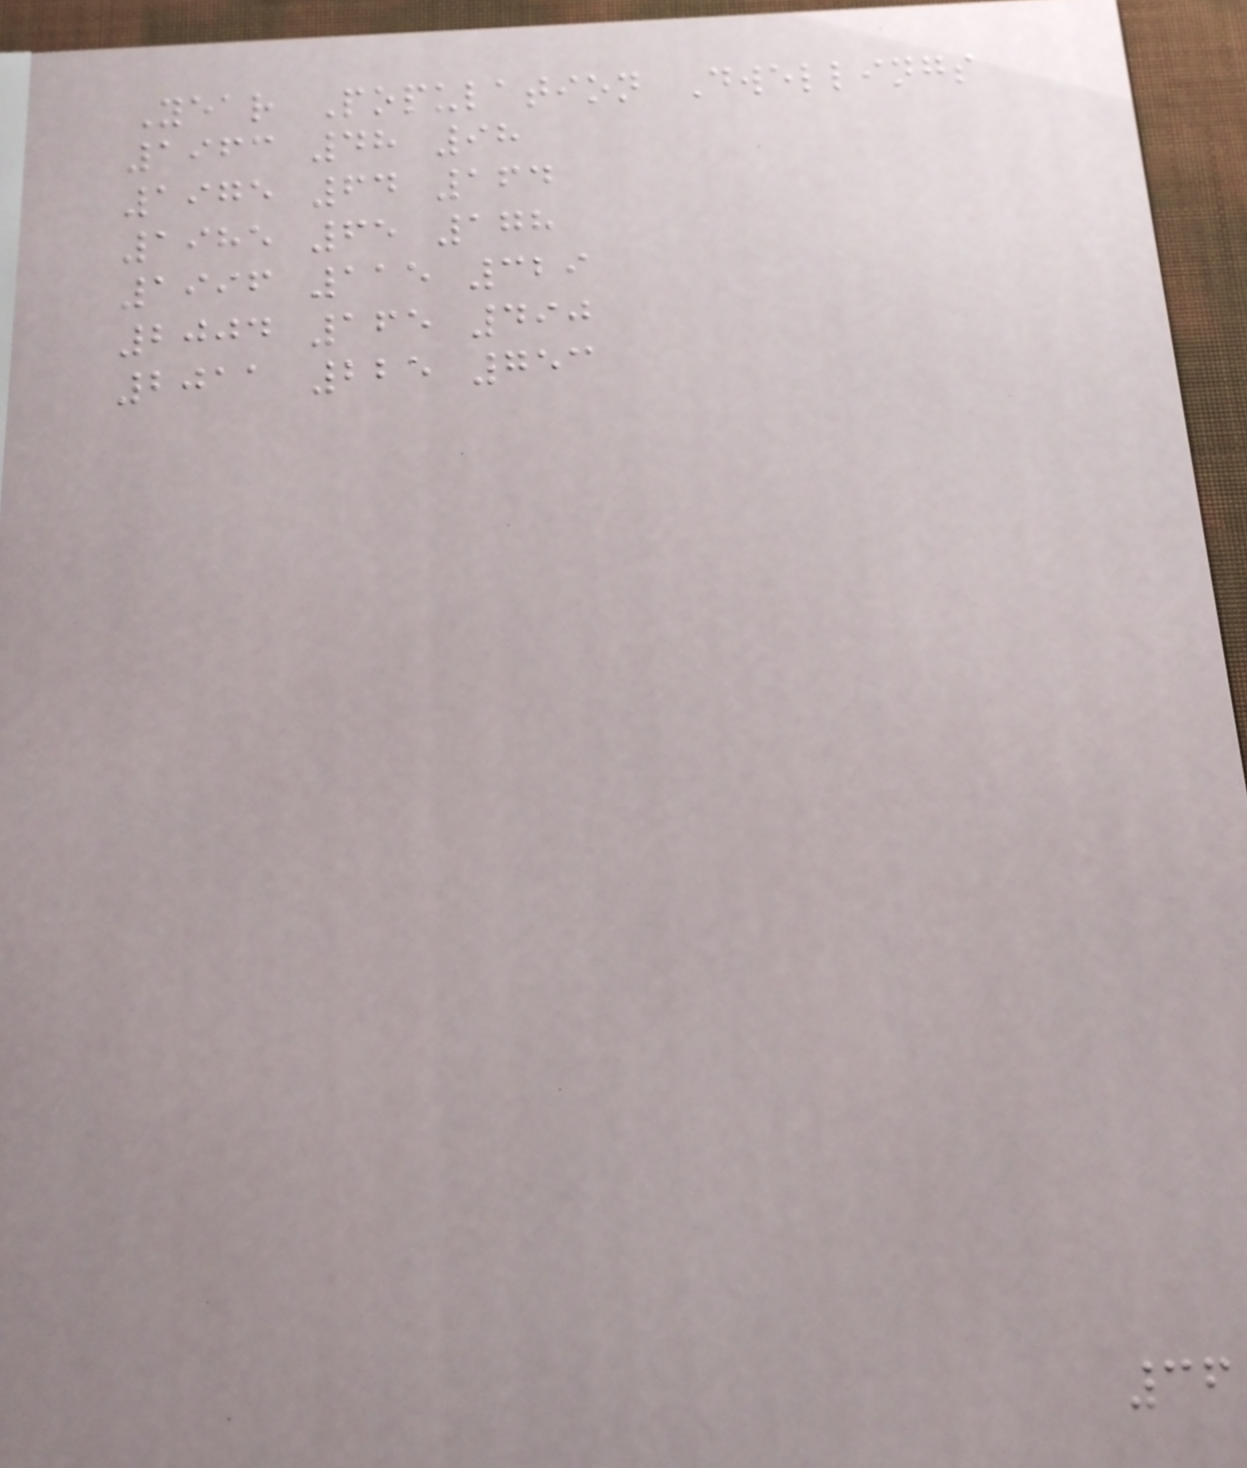Year Population Dwellings
1963 48 98
1975 64 164
1985 65 178
1996 115 329
2004 165 490
2011 225 753
36
